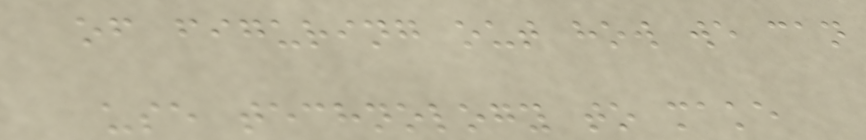of figuring out how we can
use technology to make
